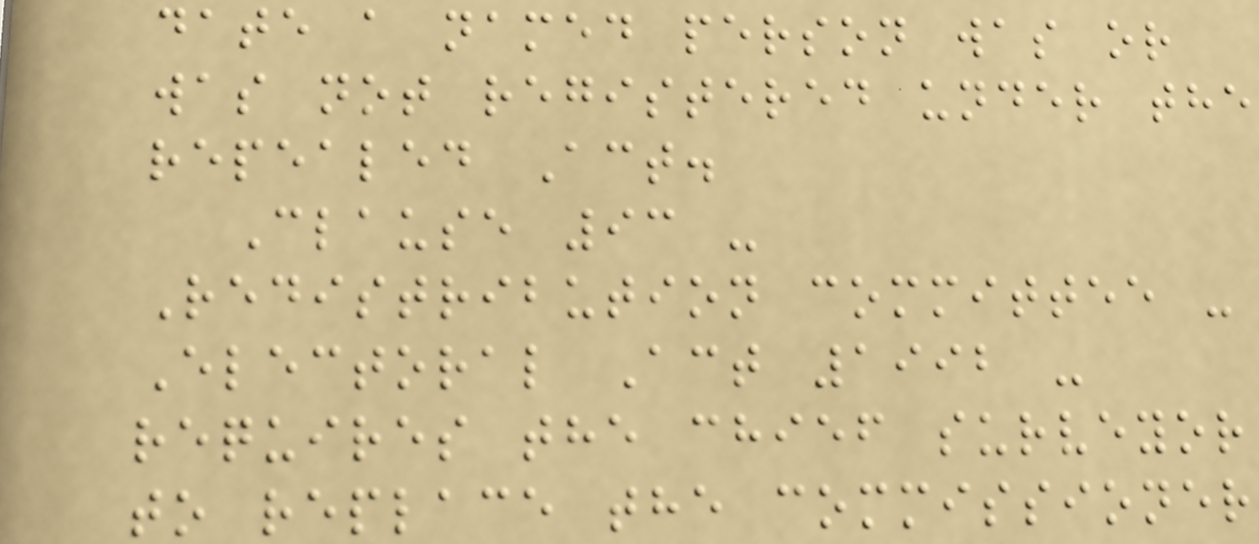date a named person was or
was not registered under the
repealed Act.
Clause 93 -
Redistribution committee -
Electoral Act 1992 -
requires the chief surveyor
to replace the commissioner
